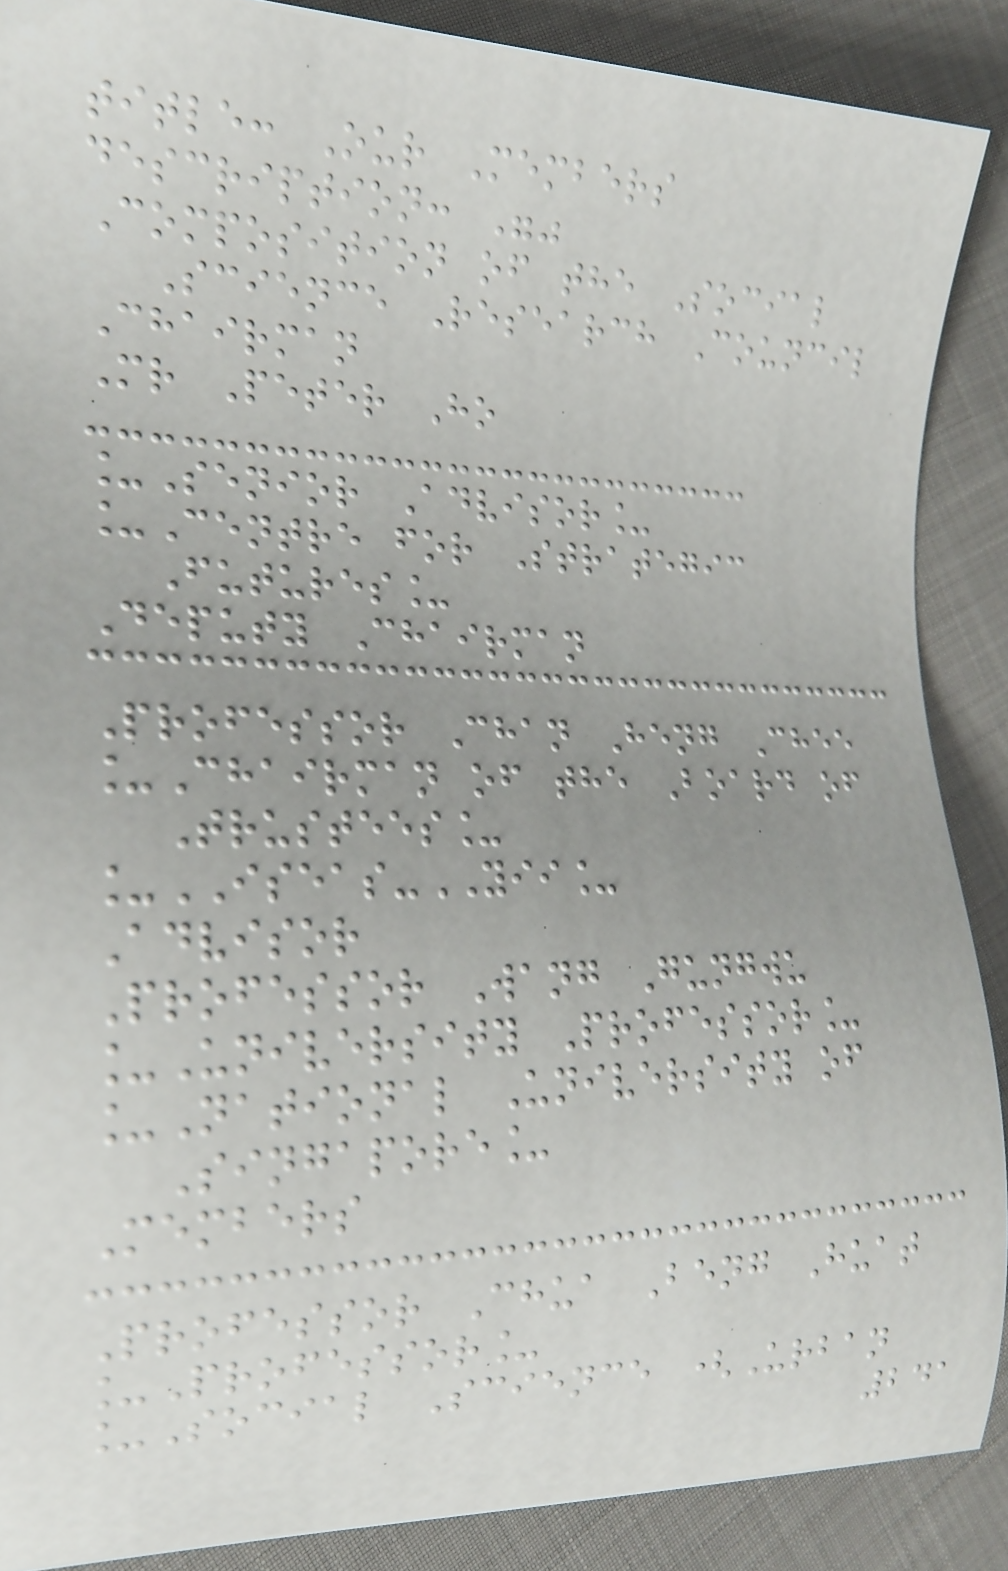title: Our Members
description: ""
Composition of the Social
Science Research Council
Chairman
Mr Peter Ho
_Senior Advisor_
_Centre for Strategic
Futures_
Deputy Chairman
Professor Chan Heng Chee
_Chairman of the Board of
Trustees_
_ISEAS-YII_
Advisor
Professor Wang Gungwu
_University Professor_
_National University of
Singapore_
Members
Professor Chua Beng Huat
_Professor_
_Social Science (Urban
241
